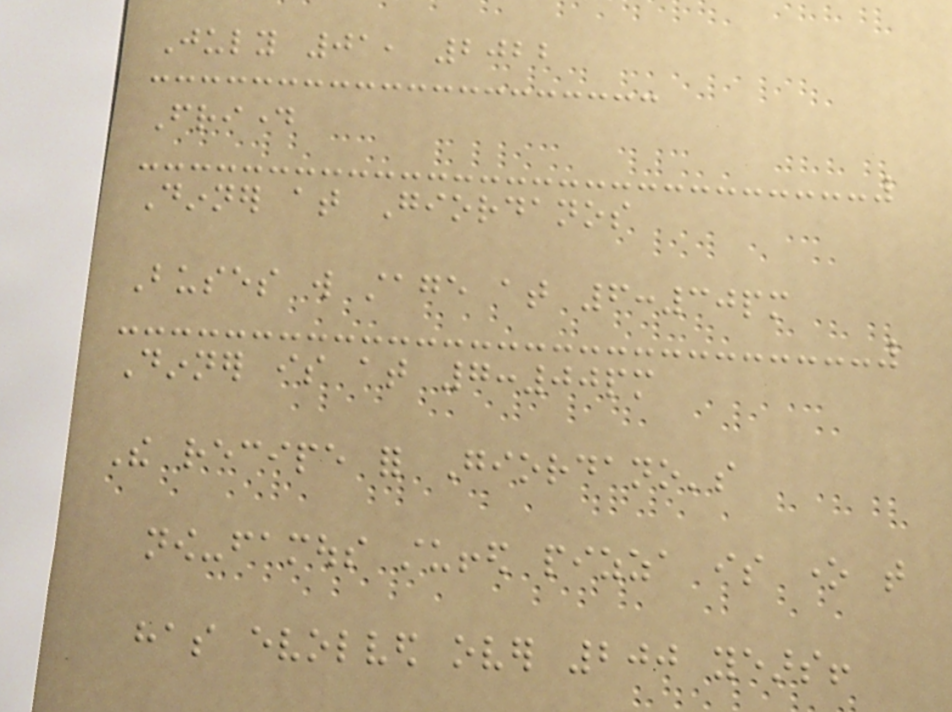July 01, 2022
Friday
Dinner at Giordanos
Buses will stage at 6:30pm
Dinner is at 7:00pm
The recipe for Giordano's
now-famous stuffed pizza is one that
has evolved over 200 years!
